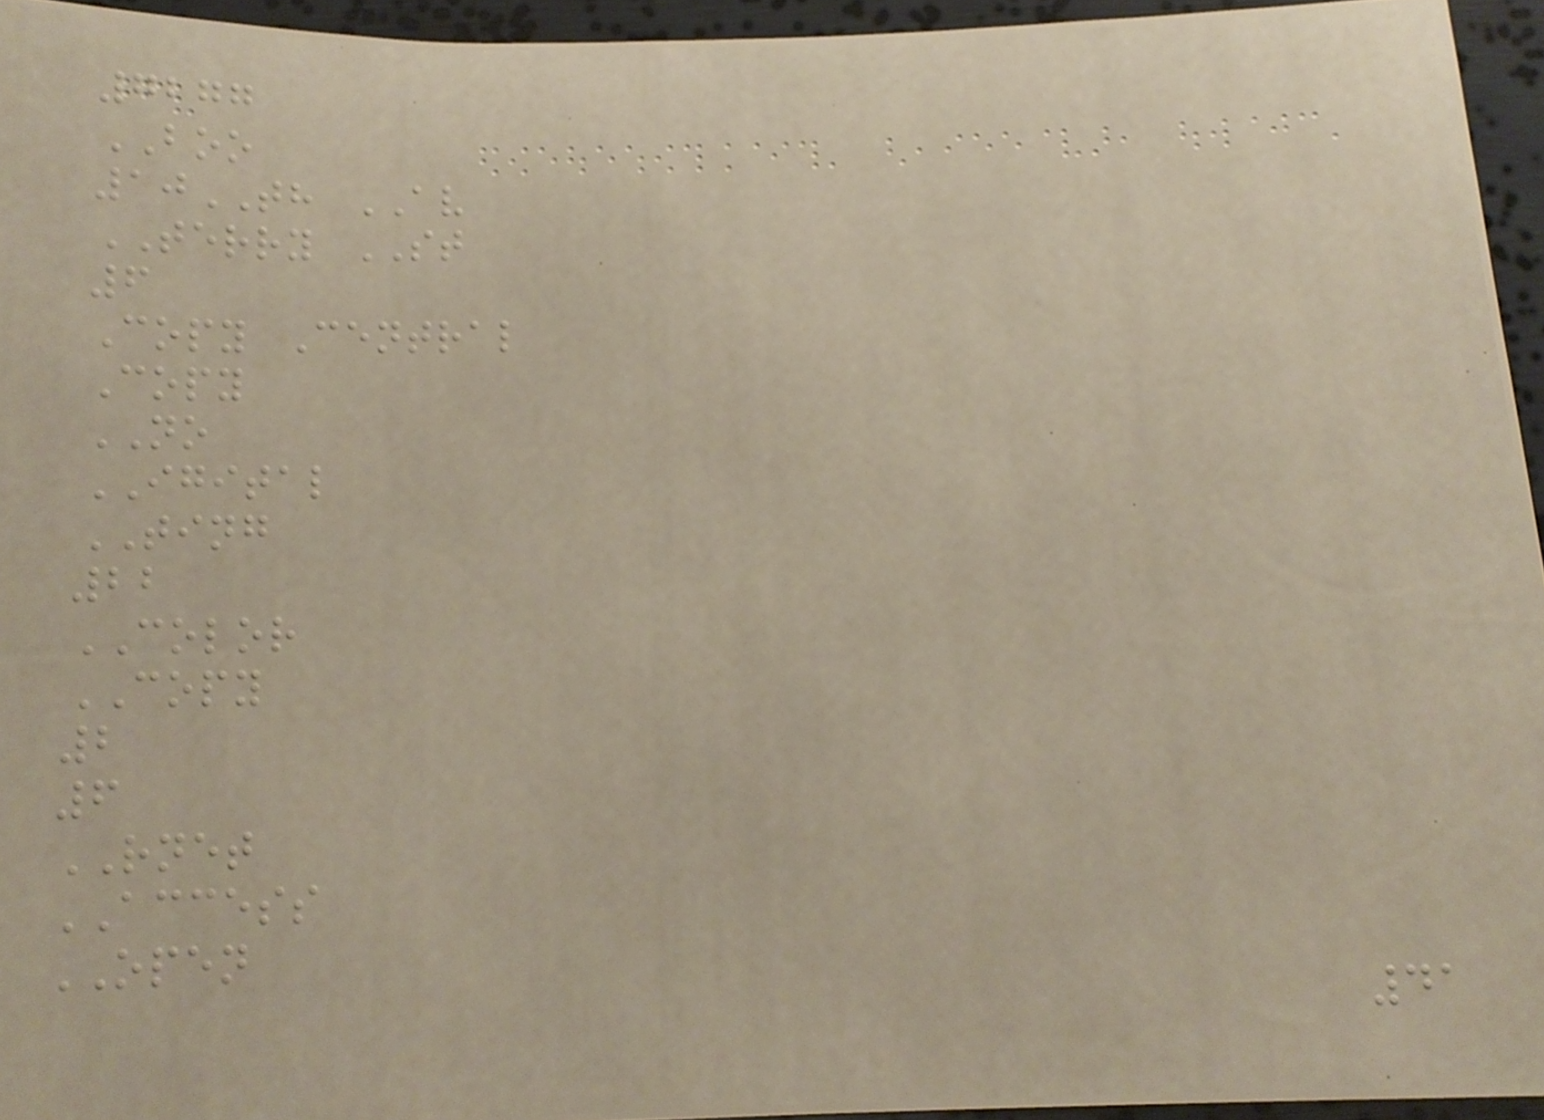7277
BOO
10TH AV
TERRY ST
6
Copy Central
Copy
NO
IGITAL
TING
22
COLOR
COPY
2
6
RNET
ACCESS
OPEN
41
